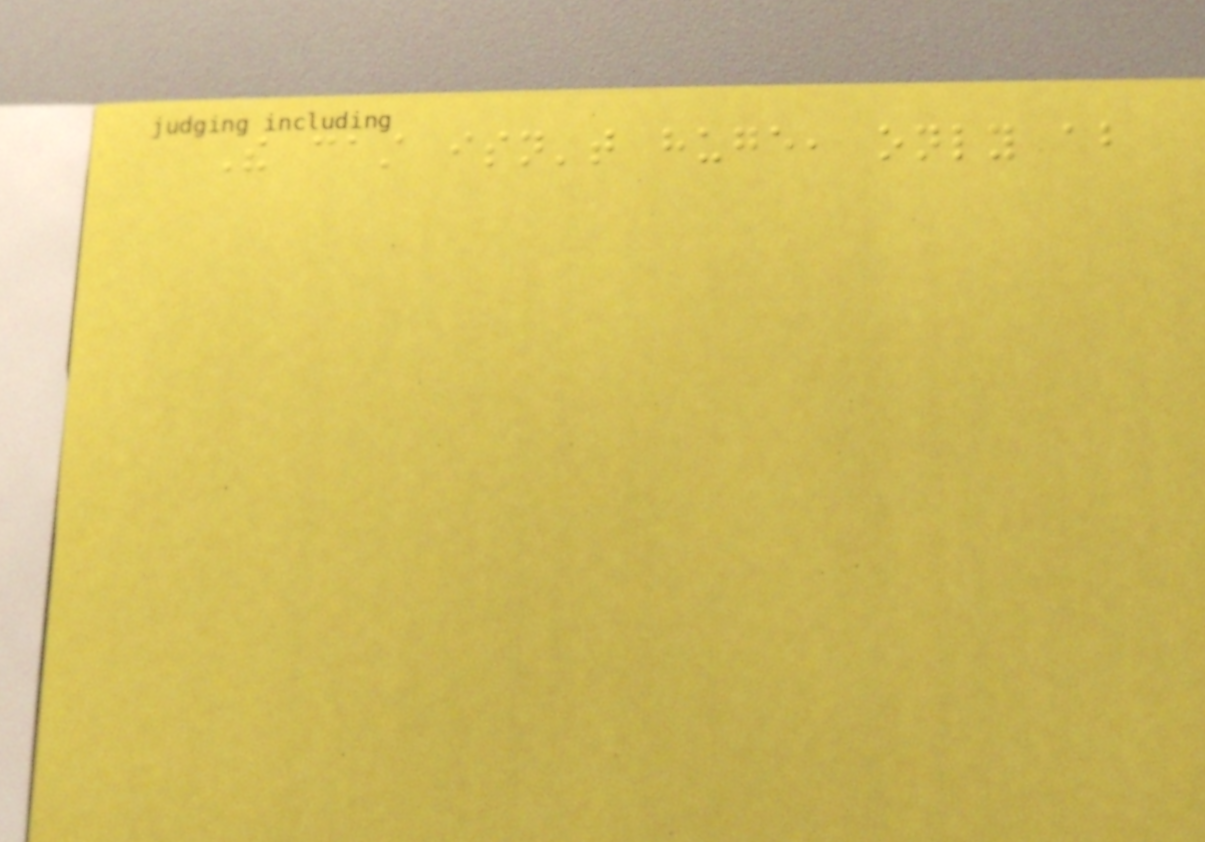The cast isn't huge, only about
